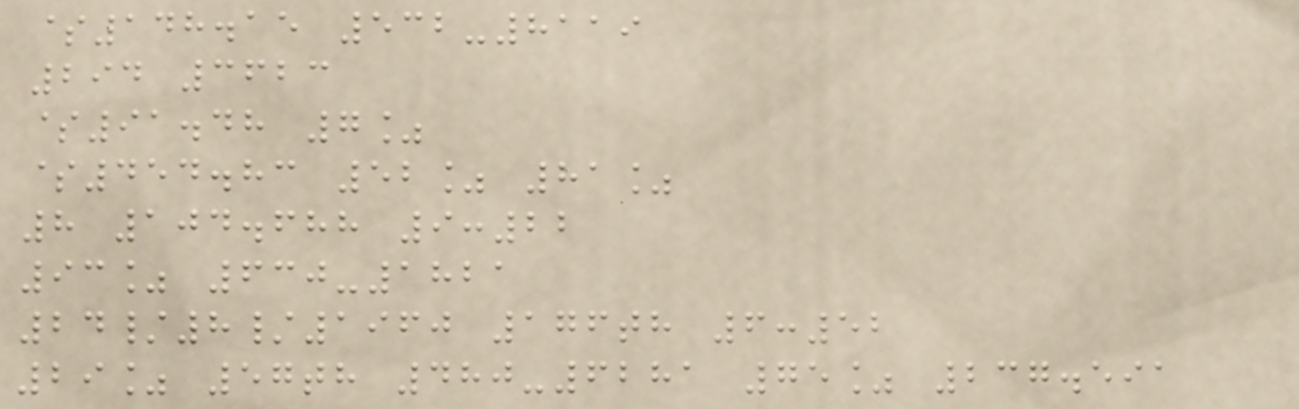$148.15 532-8119
294 3623
$91.48 7%
$454.83 52% 81%
8 104.688 9:22
93% 630-1821
24/8/1960 176th 6:52
29% 57th 480-6281 75% 237.591
